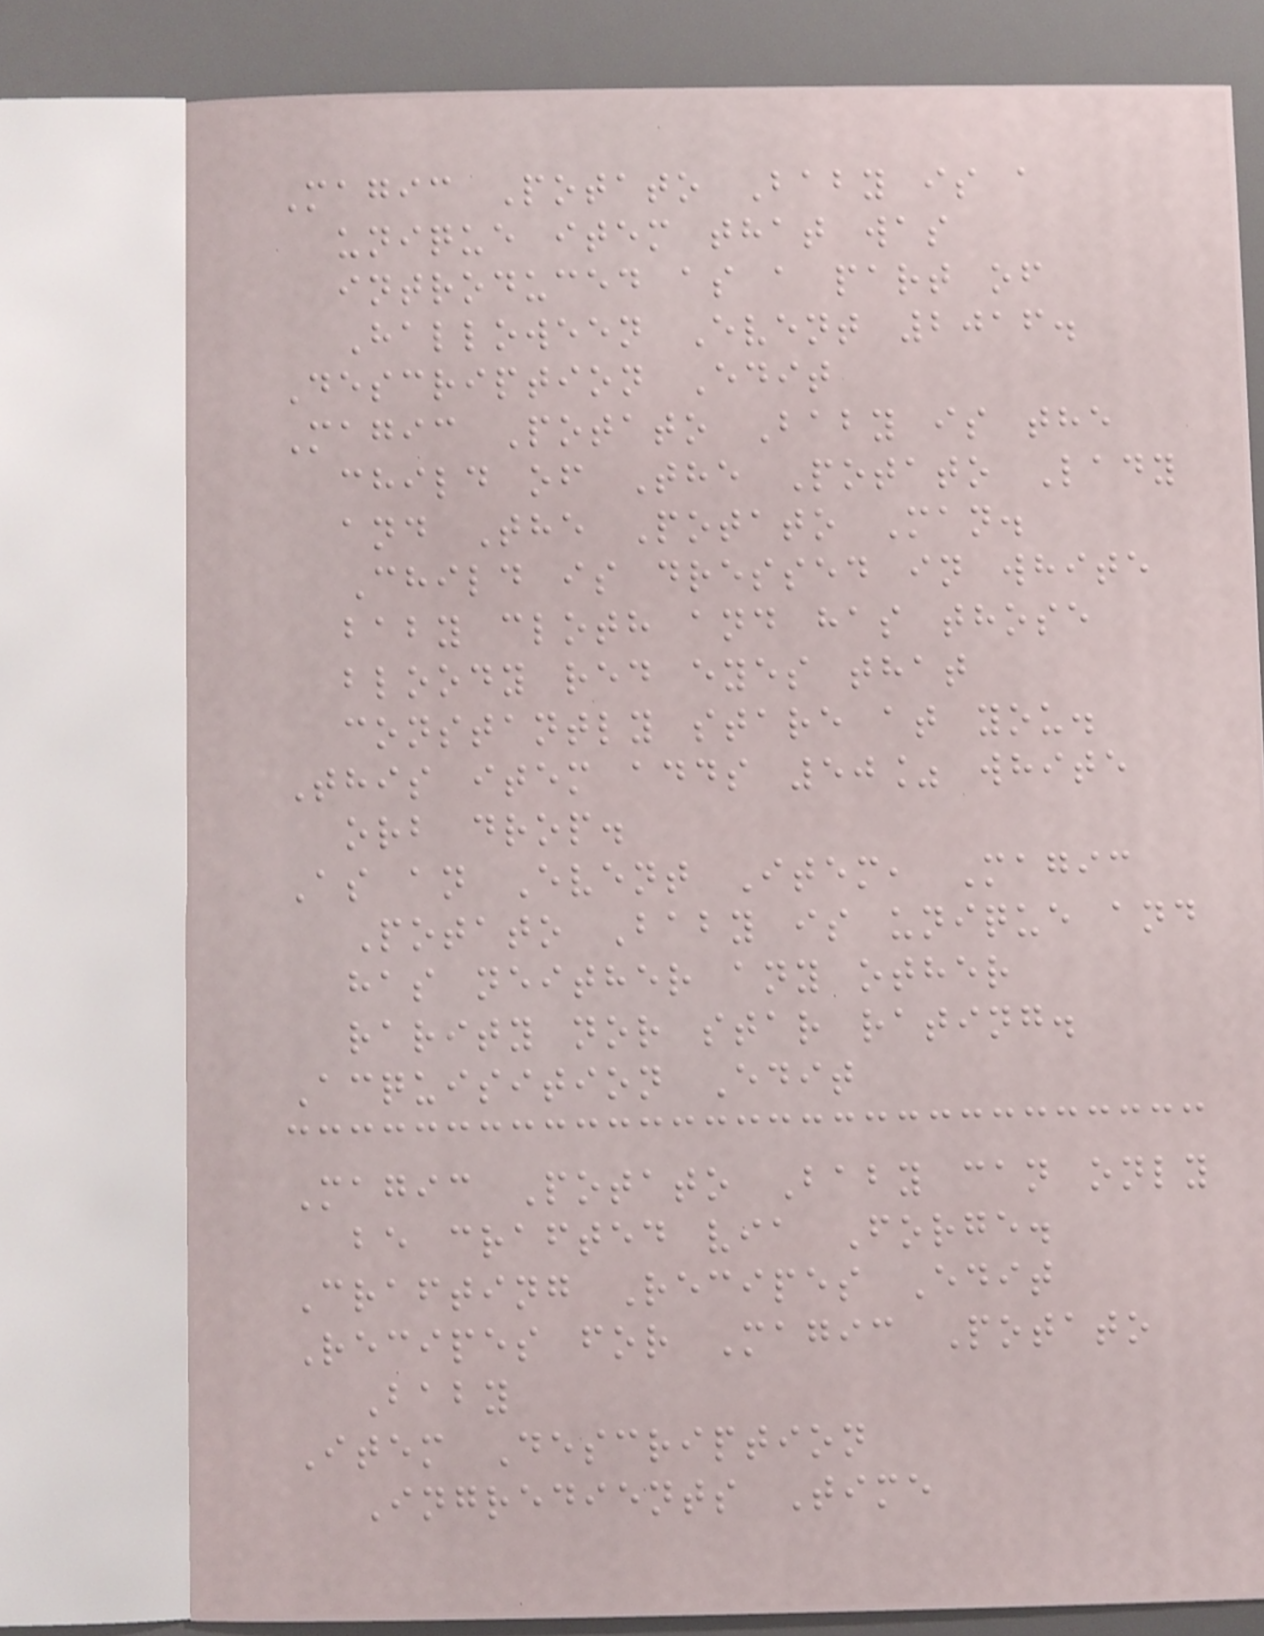Magic Potato Baby is a
unique item that was
introduced as a part of
Halloween Event 2016.
Description Edit
Magic Potato Baby is the
child of The Potato Lady
and The Potato Man.
Child is dressed in white
baby cloth and has those
bloody red eyes that
constantly stare at you.
This item adds 50% white
orb drop.
As an Event Item, Magic
Potato Baby is unique and
has neither any other
rarity nor star rating.
Acquisition Edit
Magic Potato Baby can only
be crafted via Forge.
Crafting Recipes Edit
Recipes for Magic Potato
Baby
Item Description
Ingredients Time
